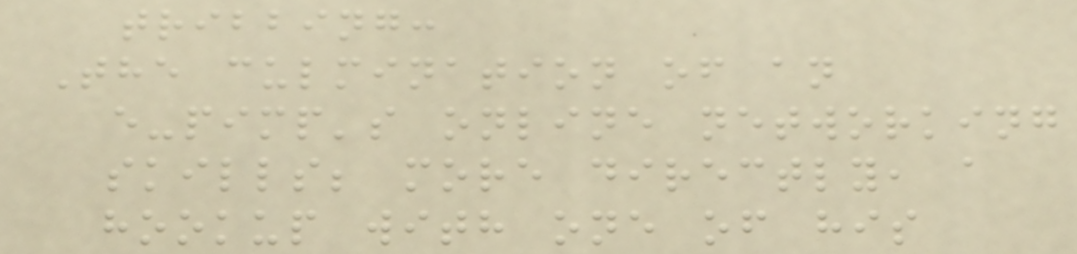tribbing:
The culmination of an
e-pimp's online networking
skills; more directly, a
hookup with one of his
